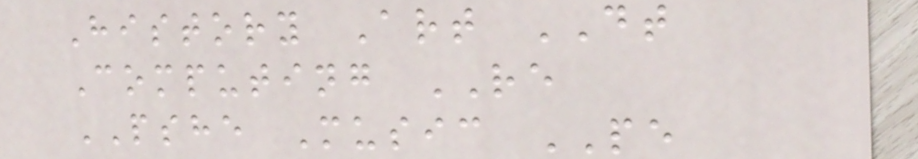History Art DT
Computing RE
PSHE Music PE
